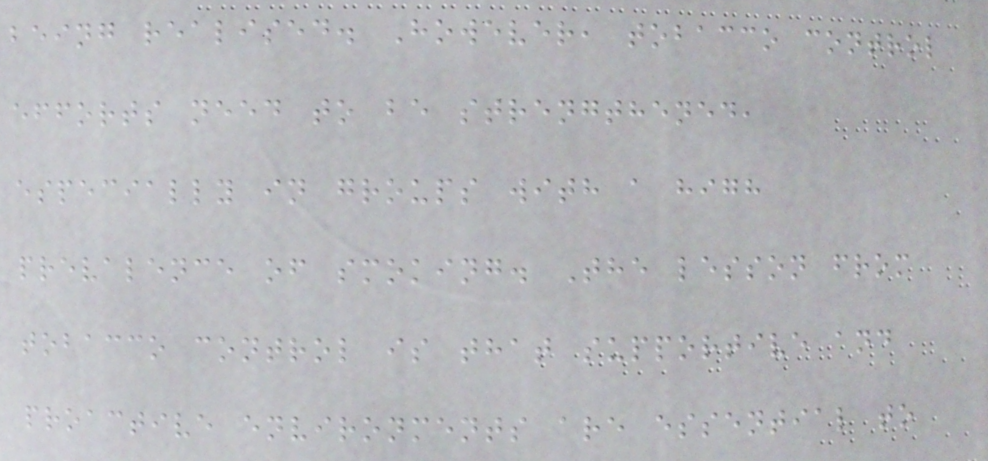being realised. However, tobacco control
efforts need to be strengthened,
especially in groups with a high
prevalence of smoking. The lesson from
tobacco control is that supportive and
proactive environments are essential to
